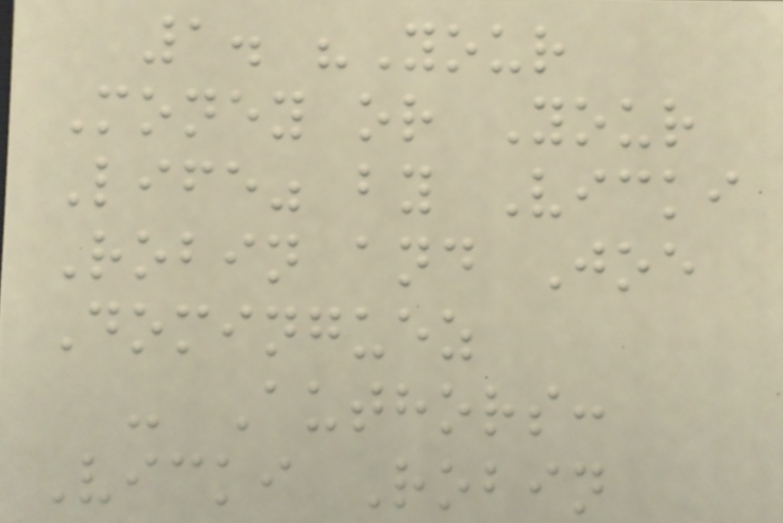1. "Your
Money or Your
Life" by Vicki
Robin and Joe
Dominguez
- Authors:
Vicki Robin
